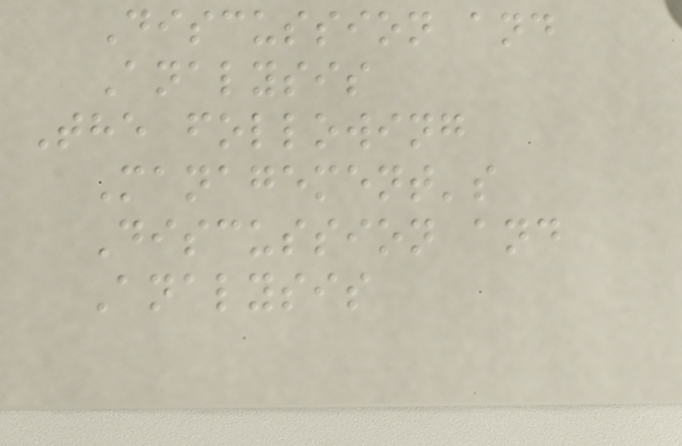Discussion and
Analysis
The following
Management's
Discussion and
Analysis
